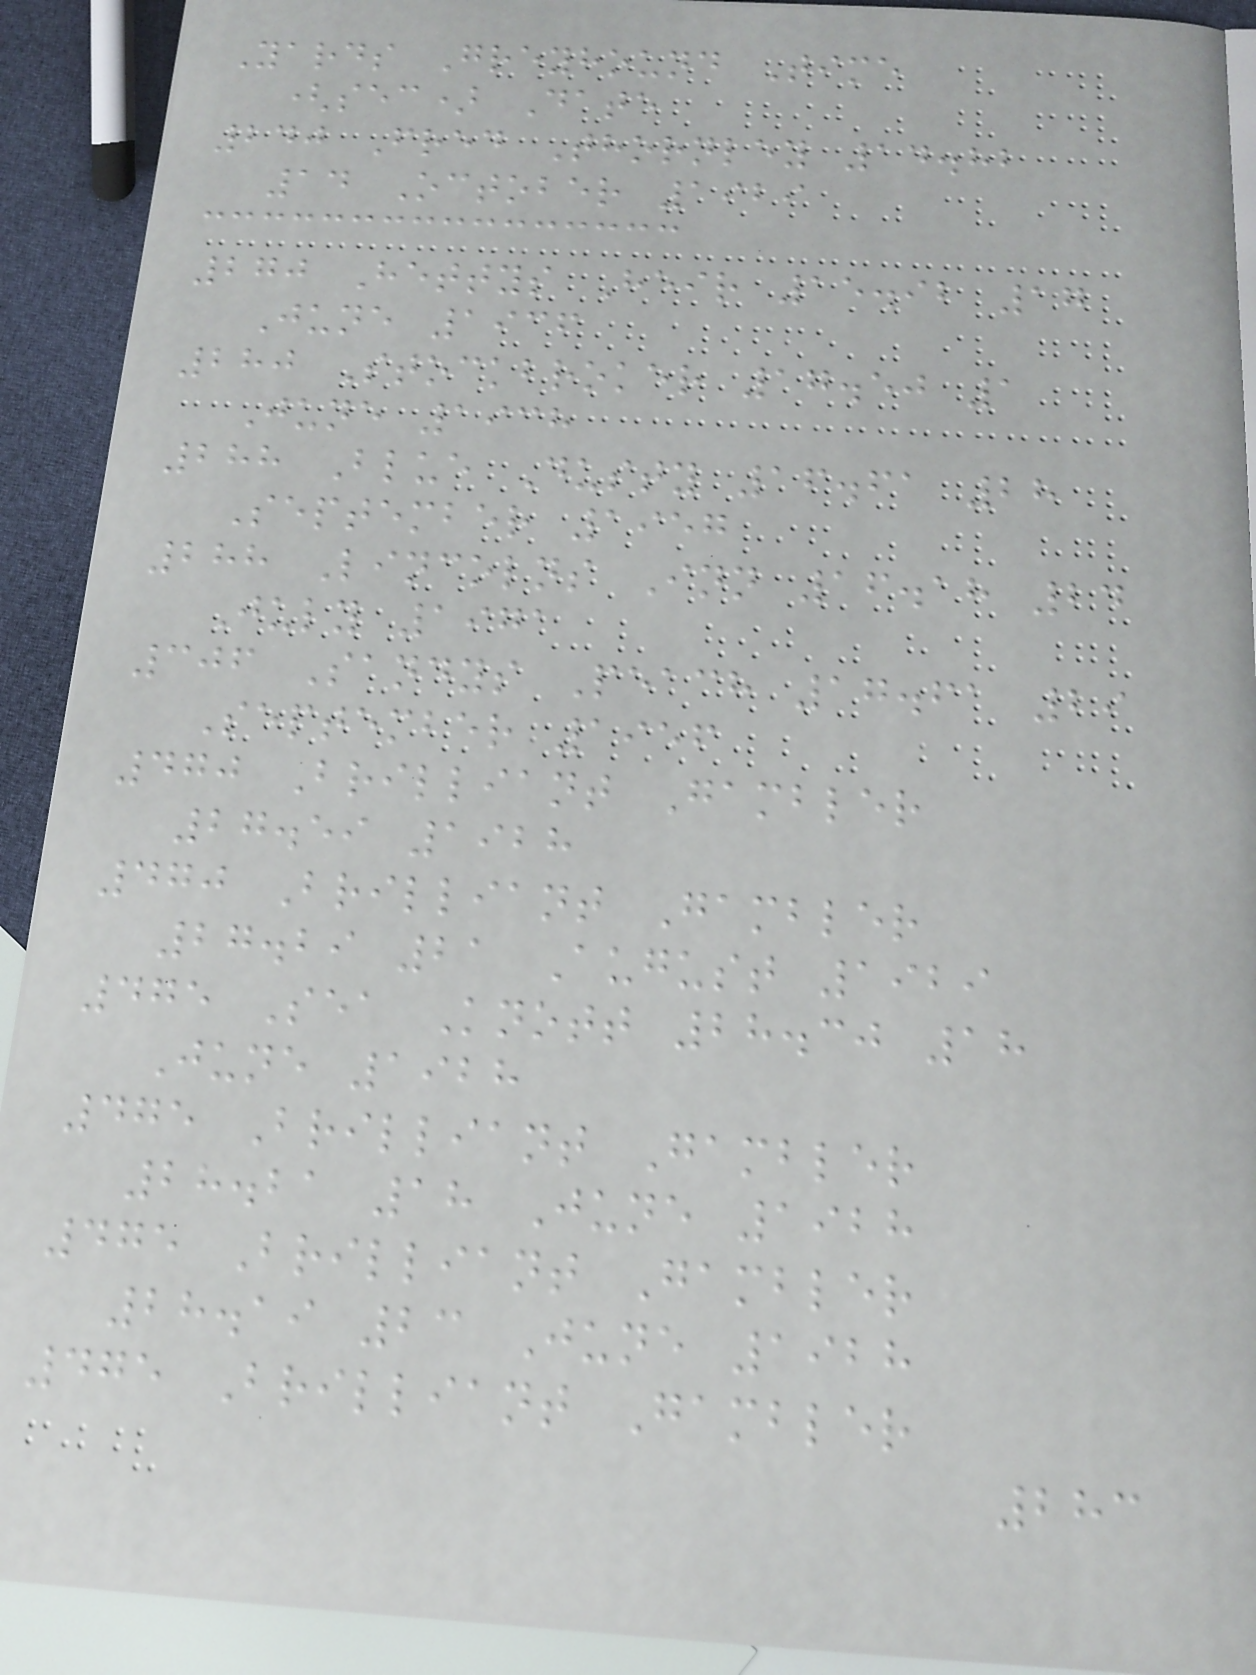Yards Greyhound Time
(sec) Date
240 Fred Thornley 14.82
14 October 1929
270 Hettys Heir 15.92 17
June 1936
280 Stockbroker 17.50 1
June 1938
288 Blue Dusty 16.61 28
September 1957
288 Lincolns Inn 16.18 24
July 1971
306 Sandys Peach 17.61 29
September 1956
470 Brilliant Gambler
27.59 1928
470 Brilliant Gambler
27.29 21 August 1929
475 Sea Knott 28.30 18
June 1928
475 Brilliant Gambler
28.21 18 June 1928
475 Brilliant Gambler
28.19 23 June 1928
475 Brilliant Gambler
283
